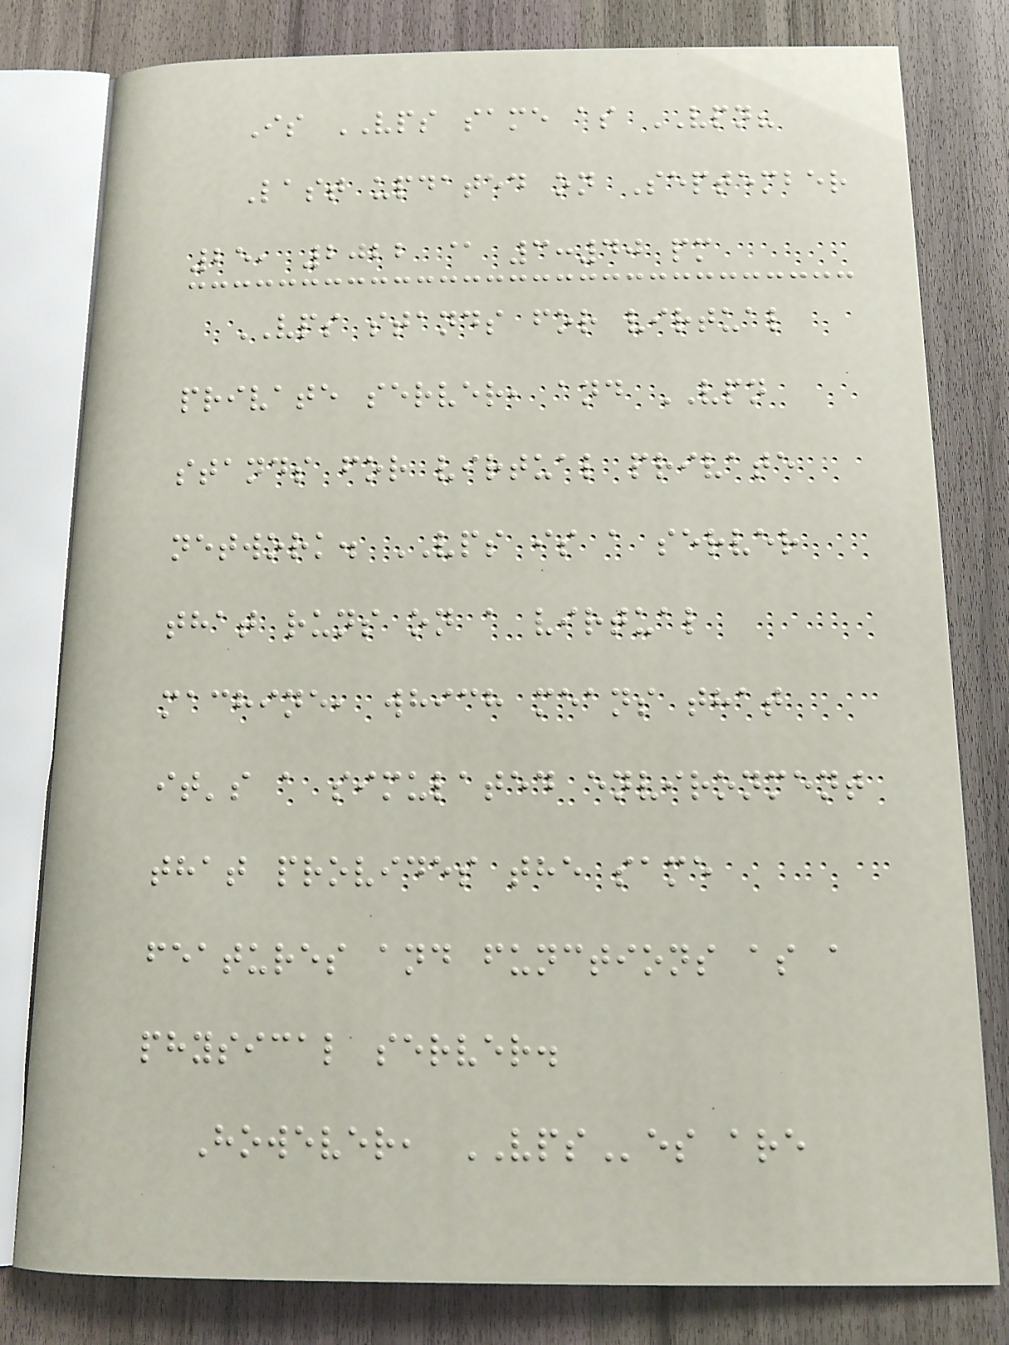Is VPS same as VPN?
Last updated on September
25, 2022 @ 3:40 pm
VPS stands for virtual
private server, and VPN
stands for virtual private
network. VPS is a server
that runs on a virtual
machine, which means that
it's a simulated environment
that provides the same
features and functions as a
physical server.
However, VPSes are
